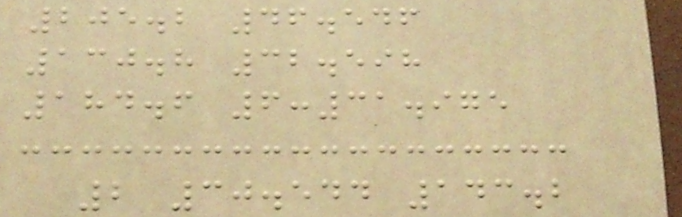205.2 46.546
130.8 32.598
184.6 6:31.975
2 30.544 143.2
